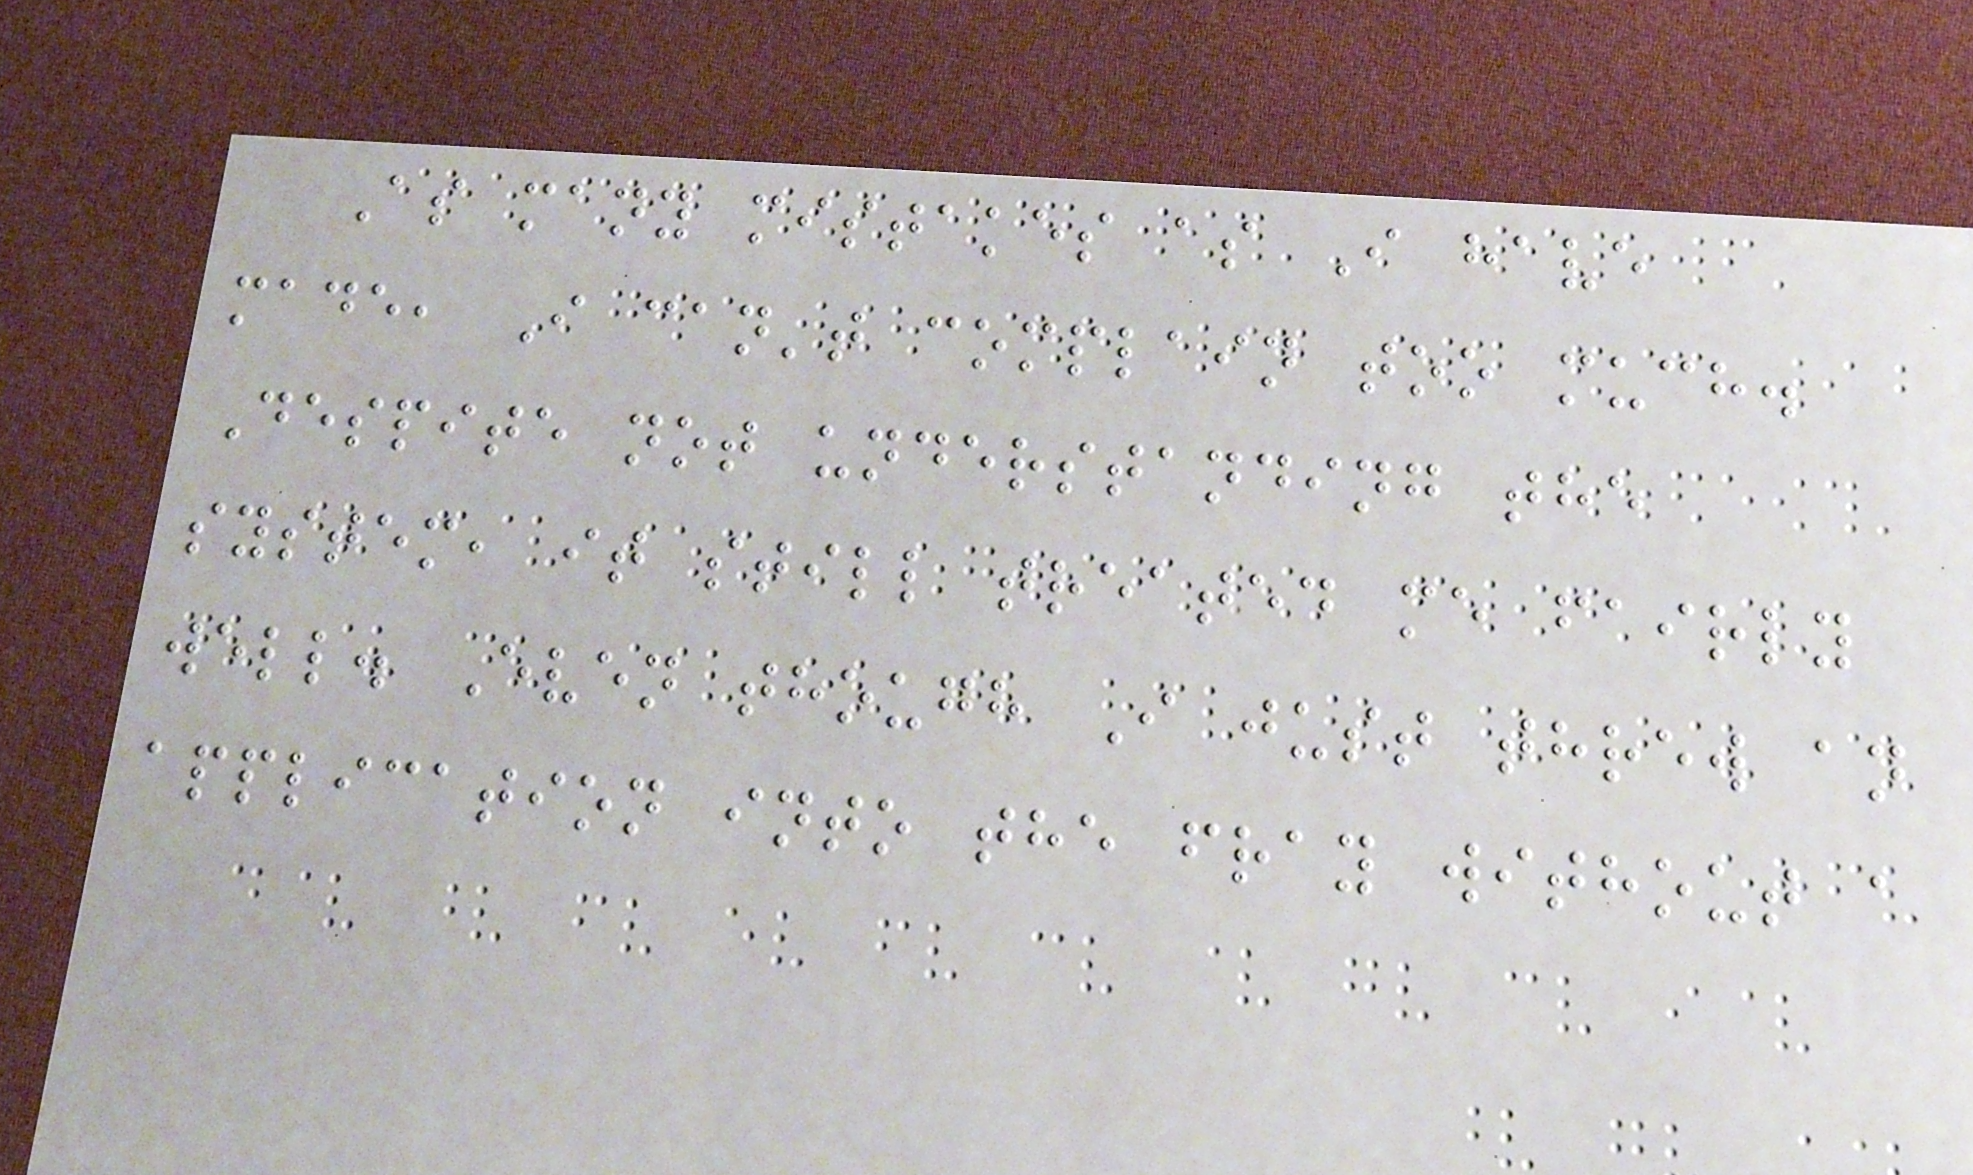As many mistakes as I have
made, I can't complain too much.
Despite not understanding the
system, it still treated me fairly
well. Even though I just threw an
application into the fray without a
